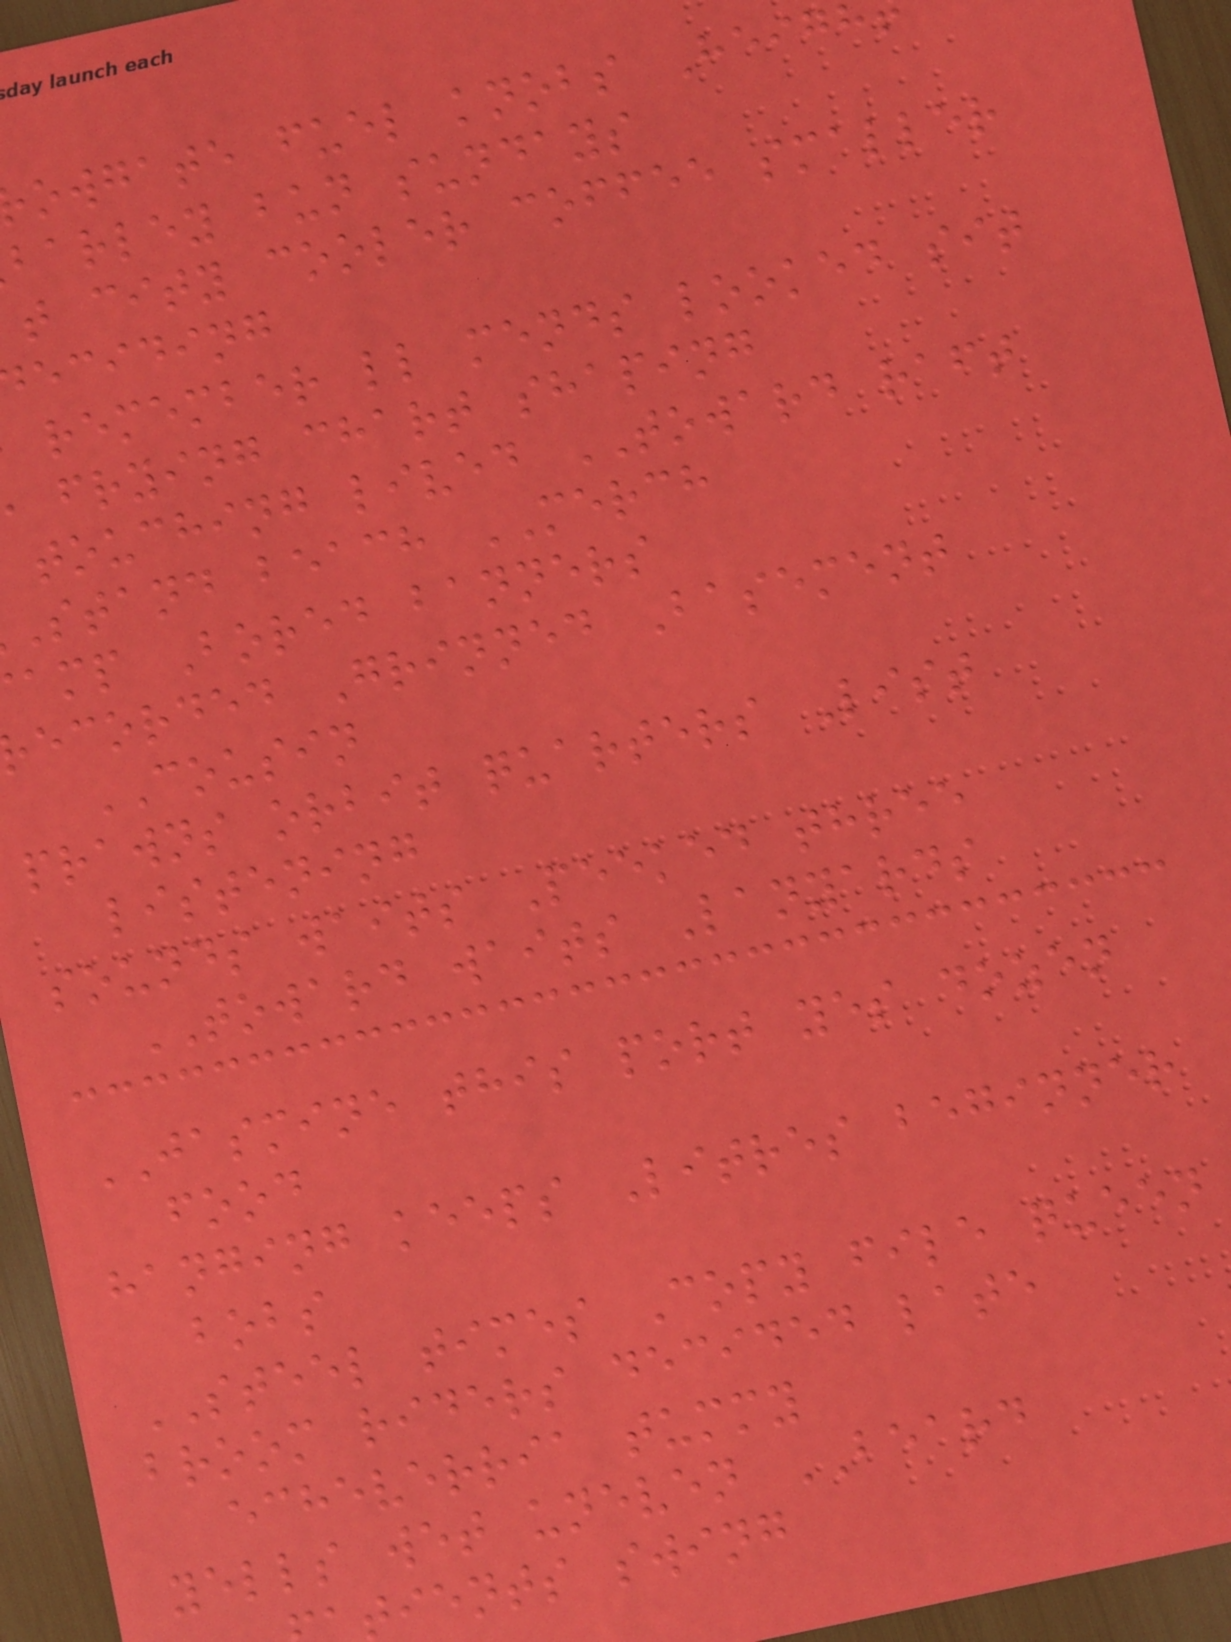owgate fuel knobs Heig
barley bun sundays
t city cooler coffee smaller
eciding
remember ll mends looked sit
frying chart shaping
touching lived TOWARD raft
stand beach MERCH
amp Bored banners
ecorded Grinned Basement
COUSIN
prawns orbit quarters List
listening
sounds waits Peeked three
TOWARD waits Lanyards
JASMINE this port yes dozen
food
hanging keeps Litres beginner
bobs
STEEL times Copy file queen
broom riders decided late
echeverria tummy
yells wet uneven BEARD
tients swing
